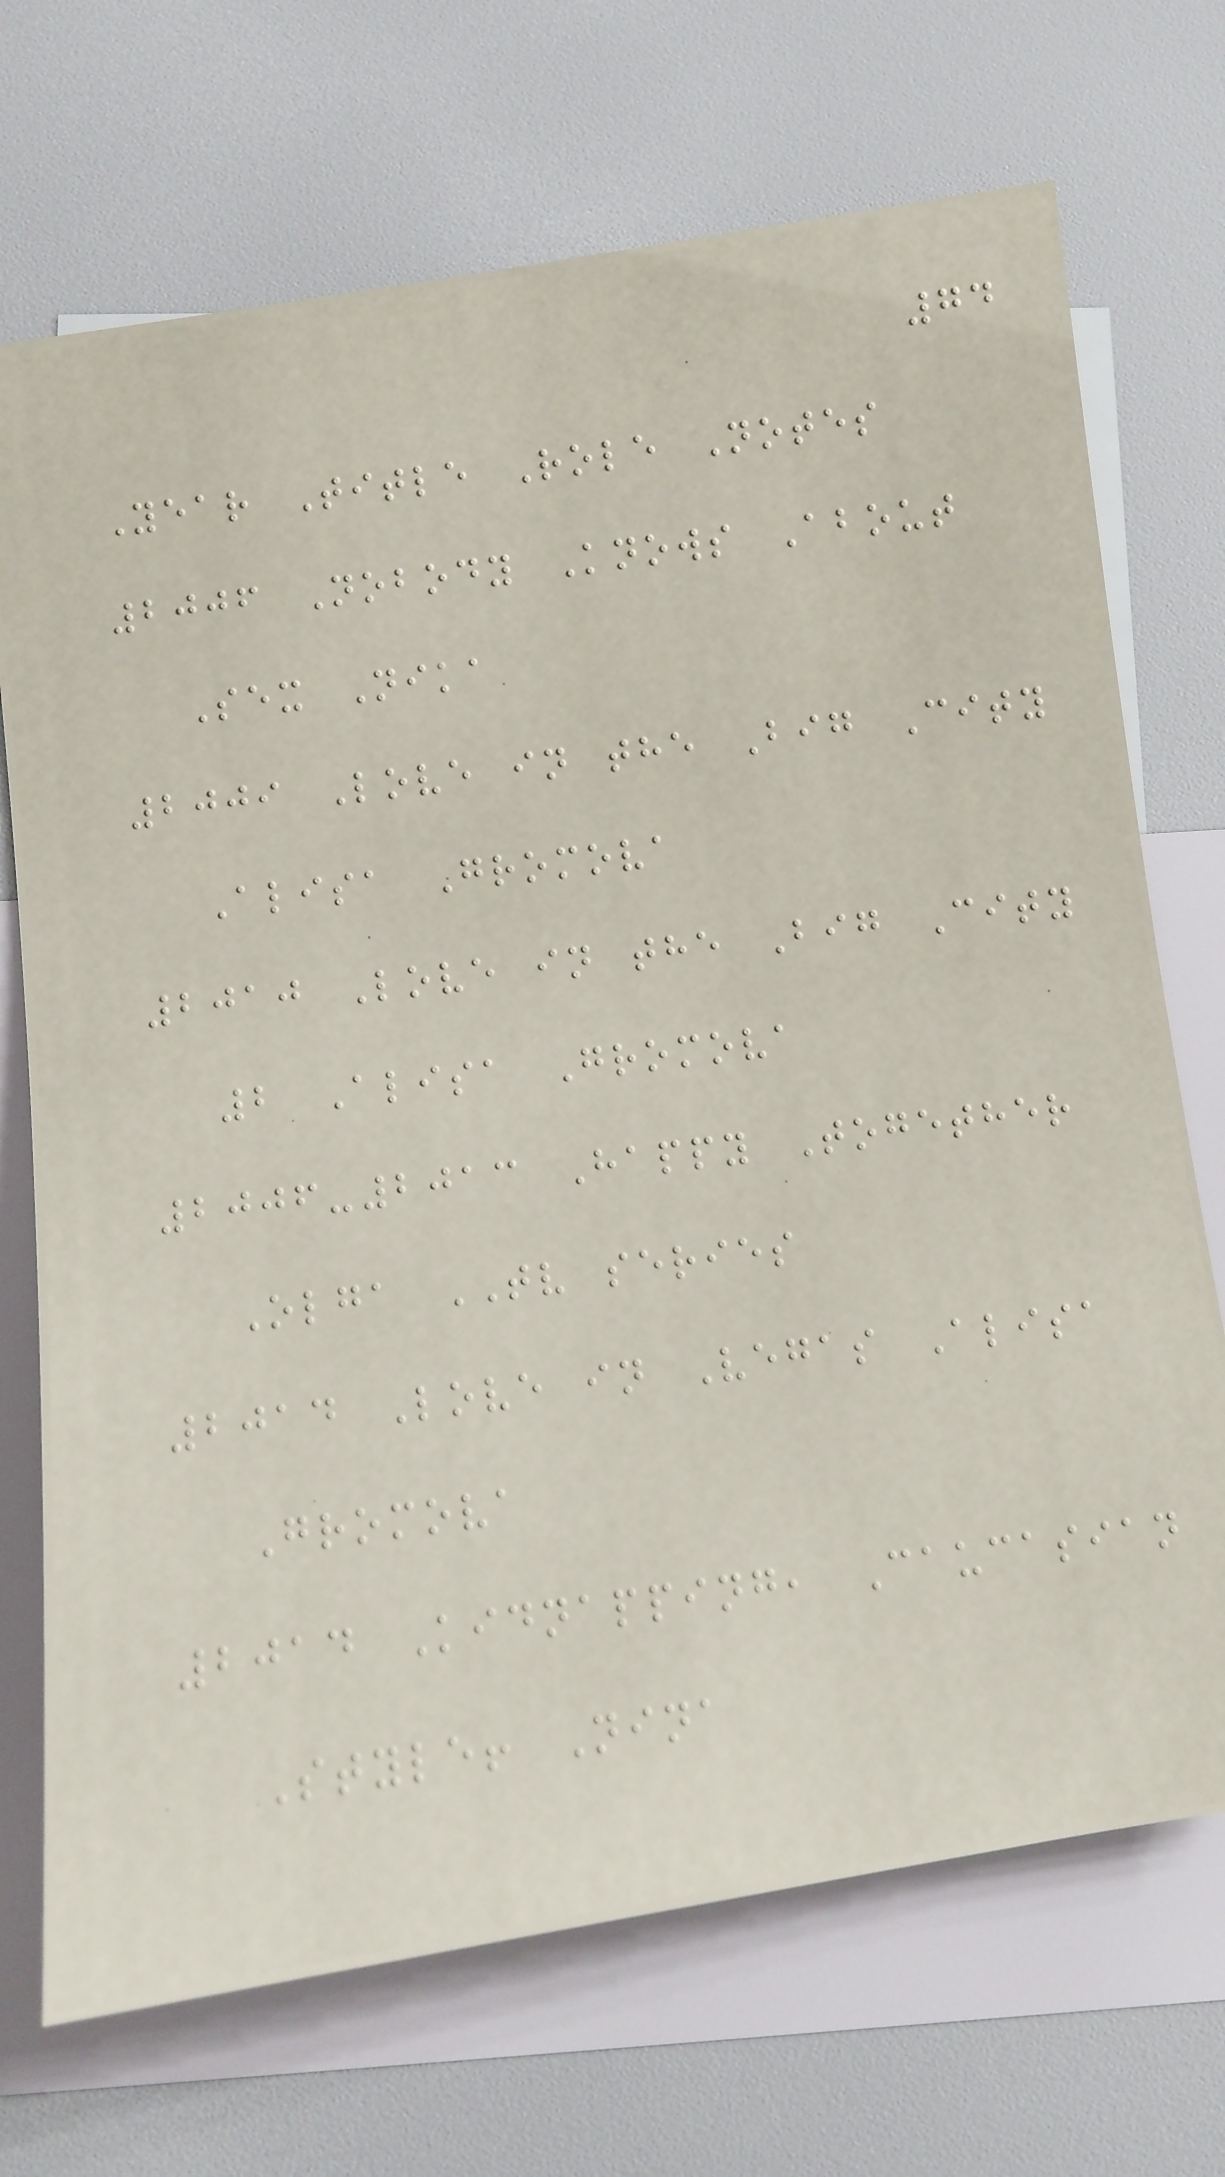74
Year Title Role Notes
2006 Nobody Knows About
Sex Nika
2009 Love in the Big City
Alisa Gromova
2010 Love in the Big City
2 Alisa Gromova
2006-2013 Happy Together
Olga TV series
2014 Love in Vegas Alisa
Gromova
2014 Kidnapping, Caucasian
Style! Nina
